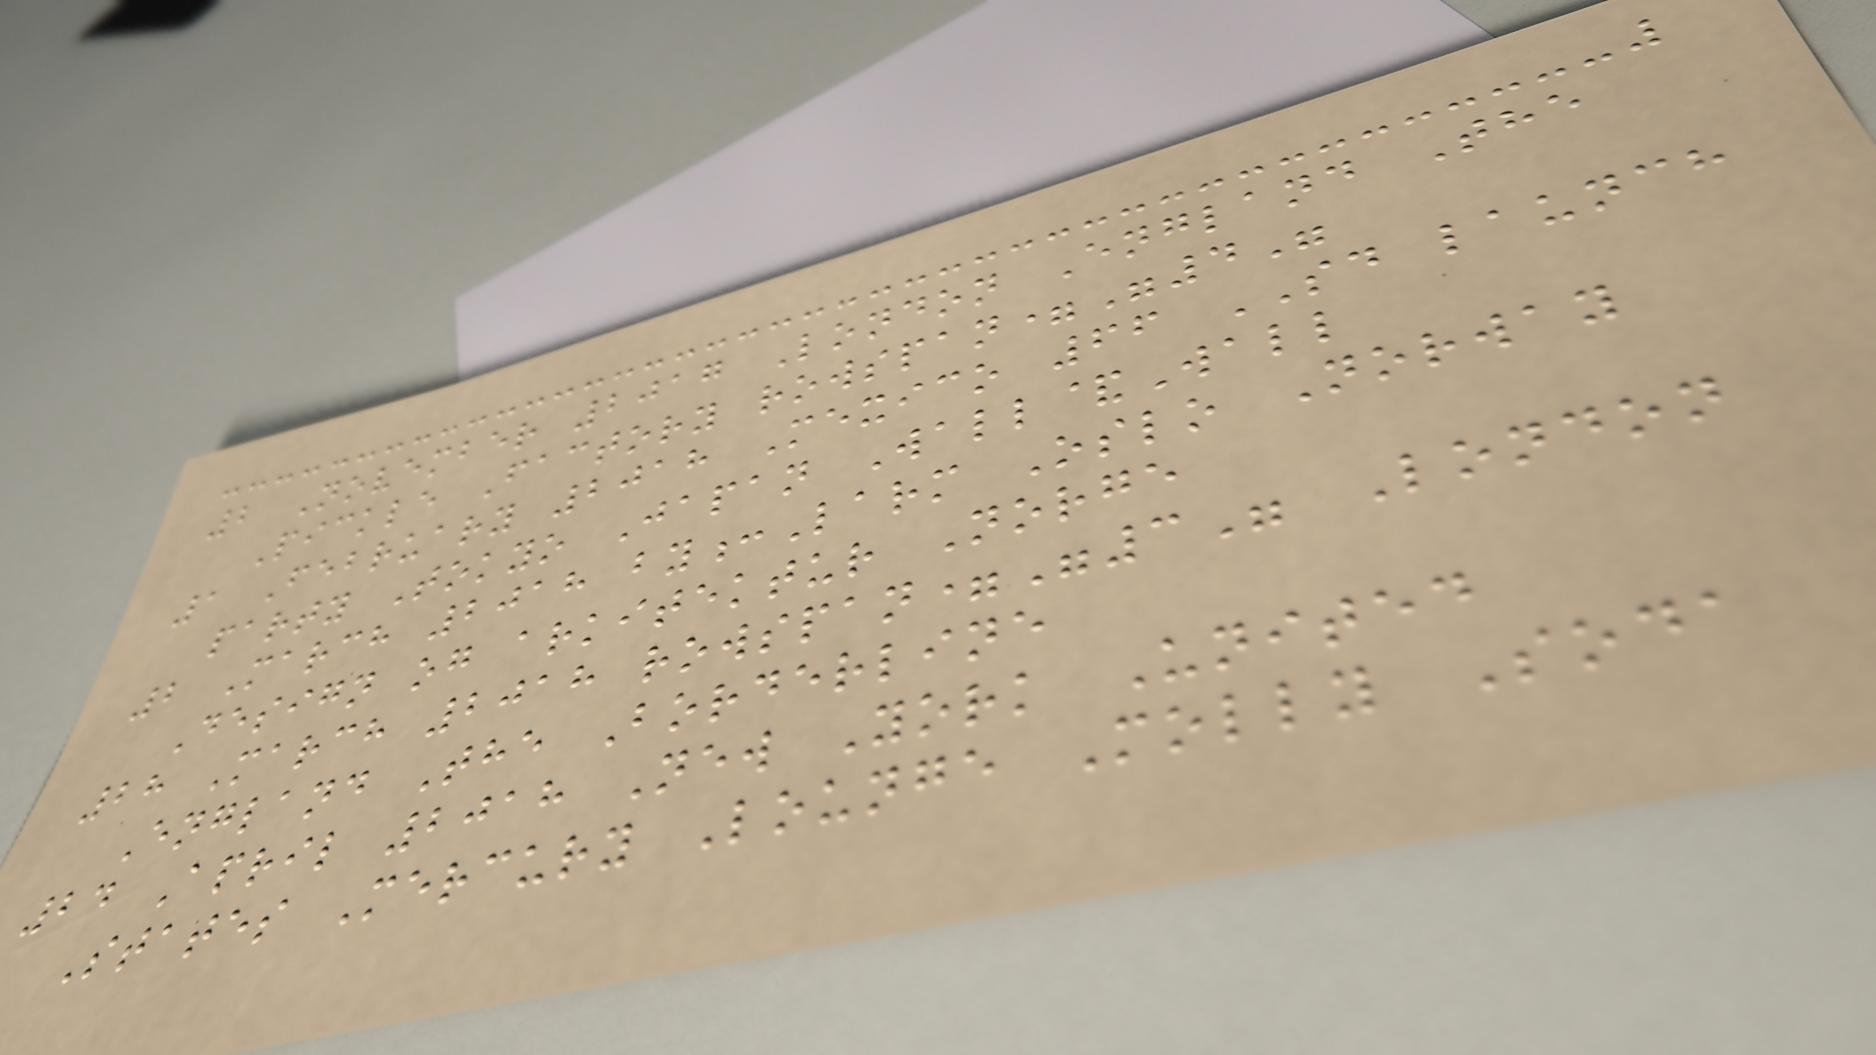2 November 2017 London England The
Pickle Factory rowspan="4"
1 February 2018 Mexico 66 SD launch
party Tokyo Japan Wall&Wall
2 March 2018 by:Larm Oslo Norway
Design og arkitektur Norge
28 March 2018 rowspan="3" London
England The Borderline
24 April 2018 New York United
States Mercury Lounge Molly Soda
